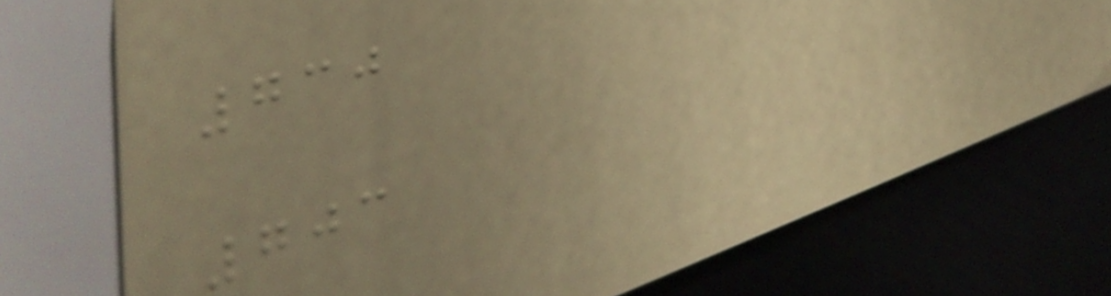730
703
